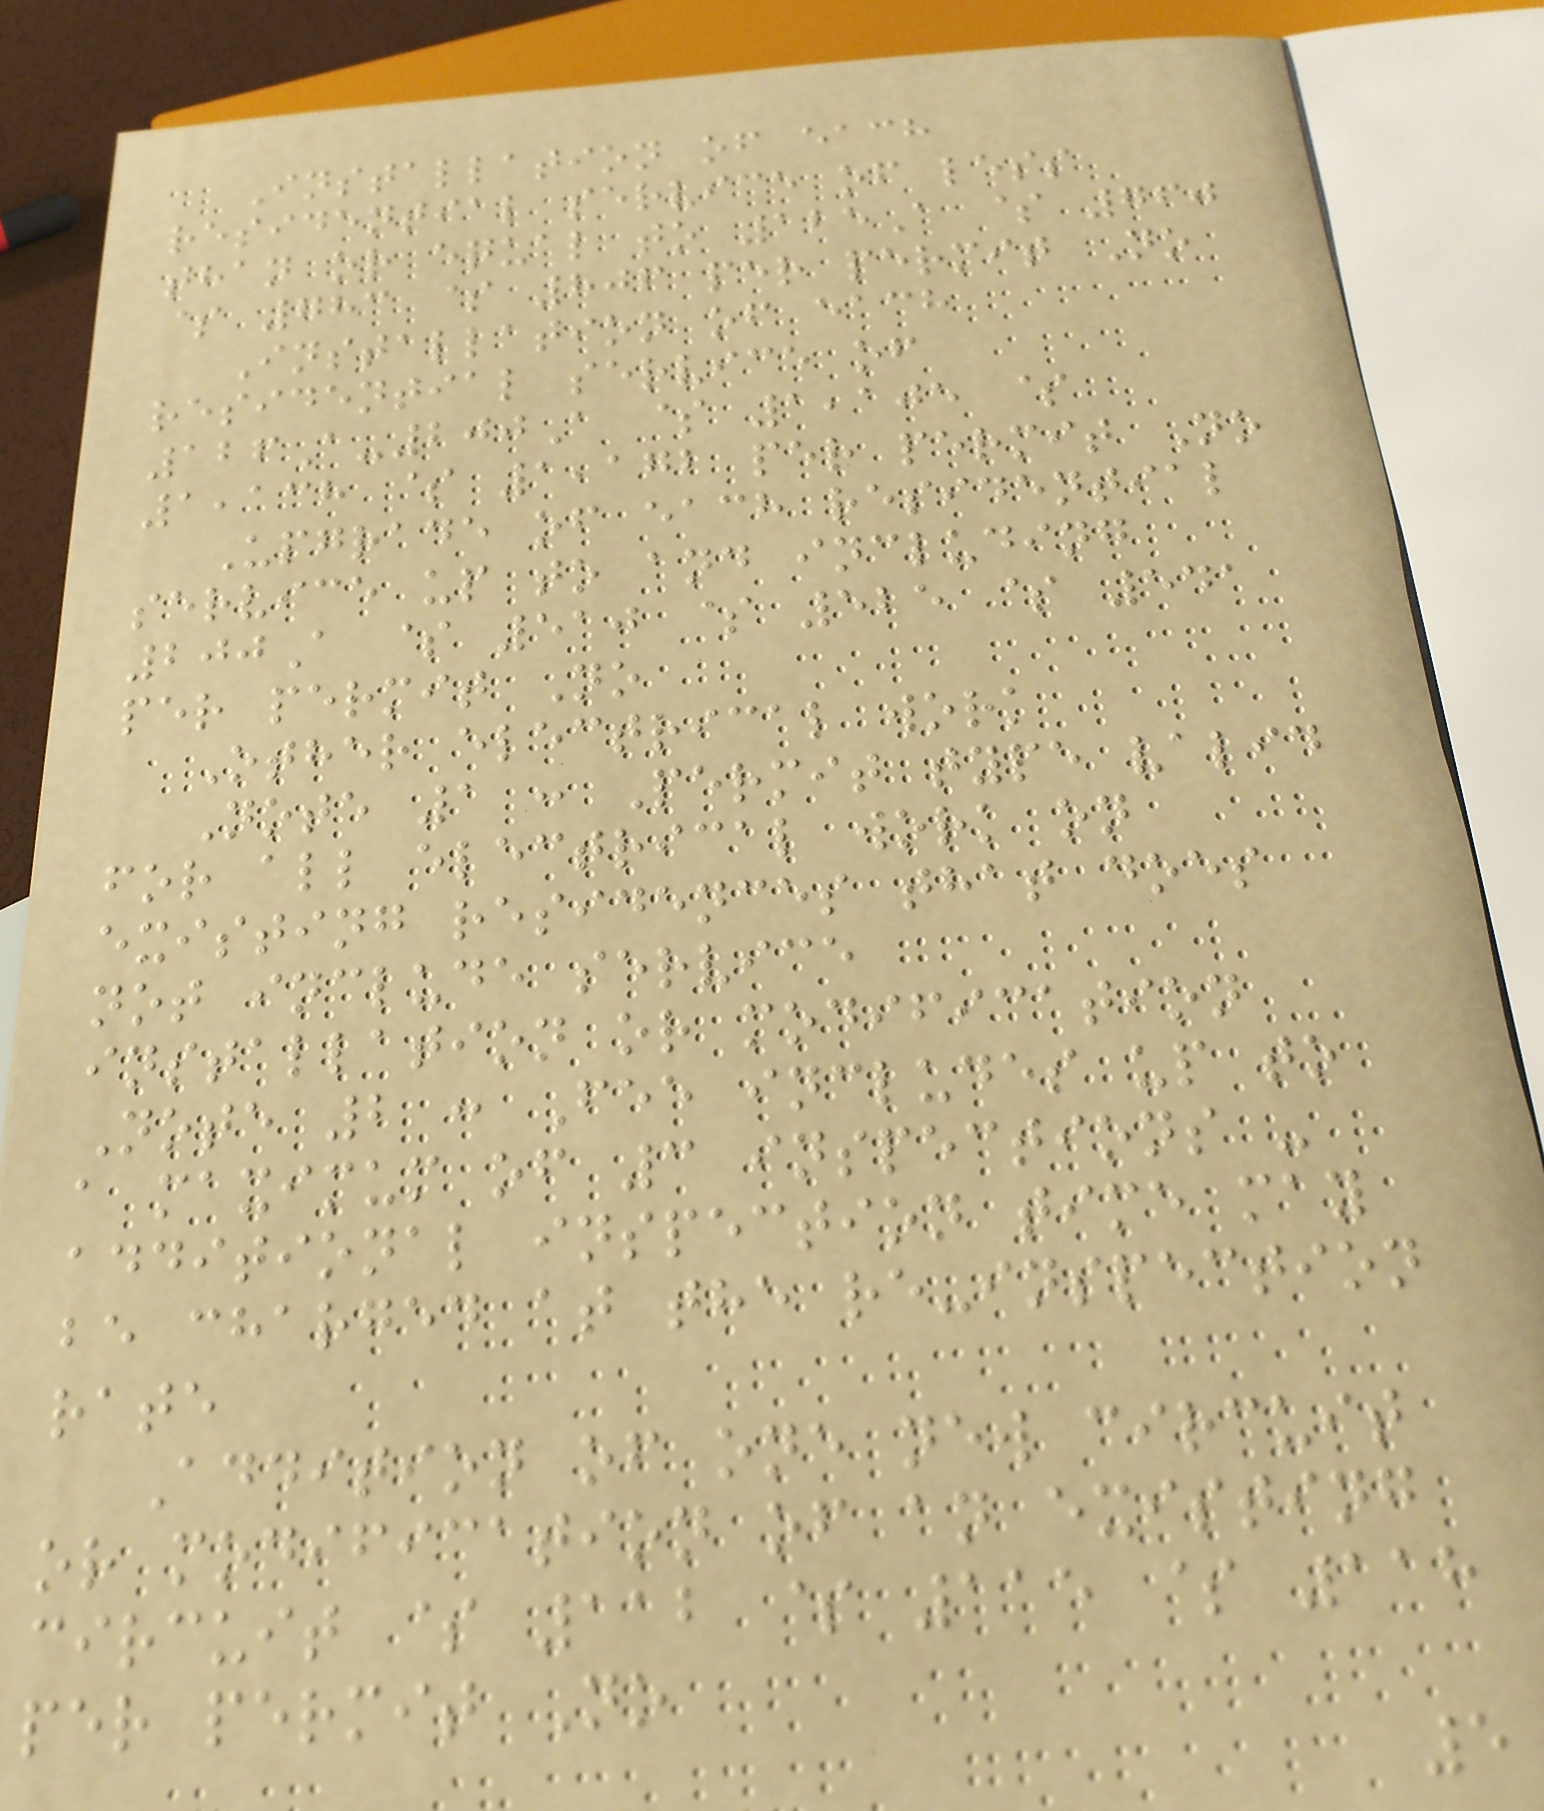Installation of each
residential service of less
than or equal to 125A $ 760
$ 783 $ 806 per permit No
Installation of each
residential service of
126A-200A $ 1,105 $
1,138 $ 1,172 per permit No
Upgrade of each residential
service up to and including
200A $ 510 $ 525 $ 541
per permit No
Other electrical work
Note 1 : Permit type valid
for all electrical work on
existing residences that does
not include service
installation or modification
Note 2 : Fee includes up to
a maximum of 3 inspections -
additional inspection time may
be charged at the re-inspection
rate
Addition of one new circuit
or modification of an existing
circuit $ 112 $ 115 $ 118
per permit No
5
